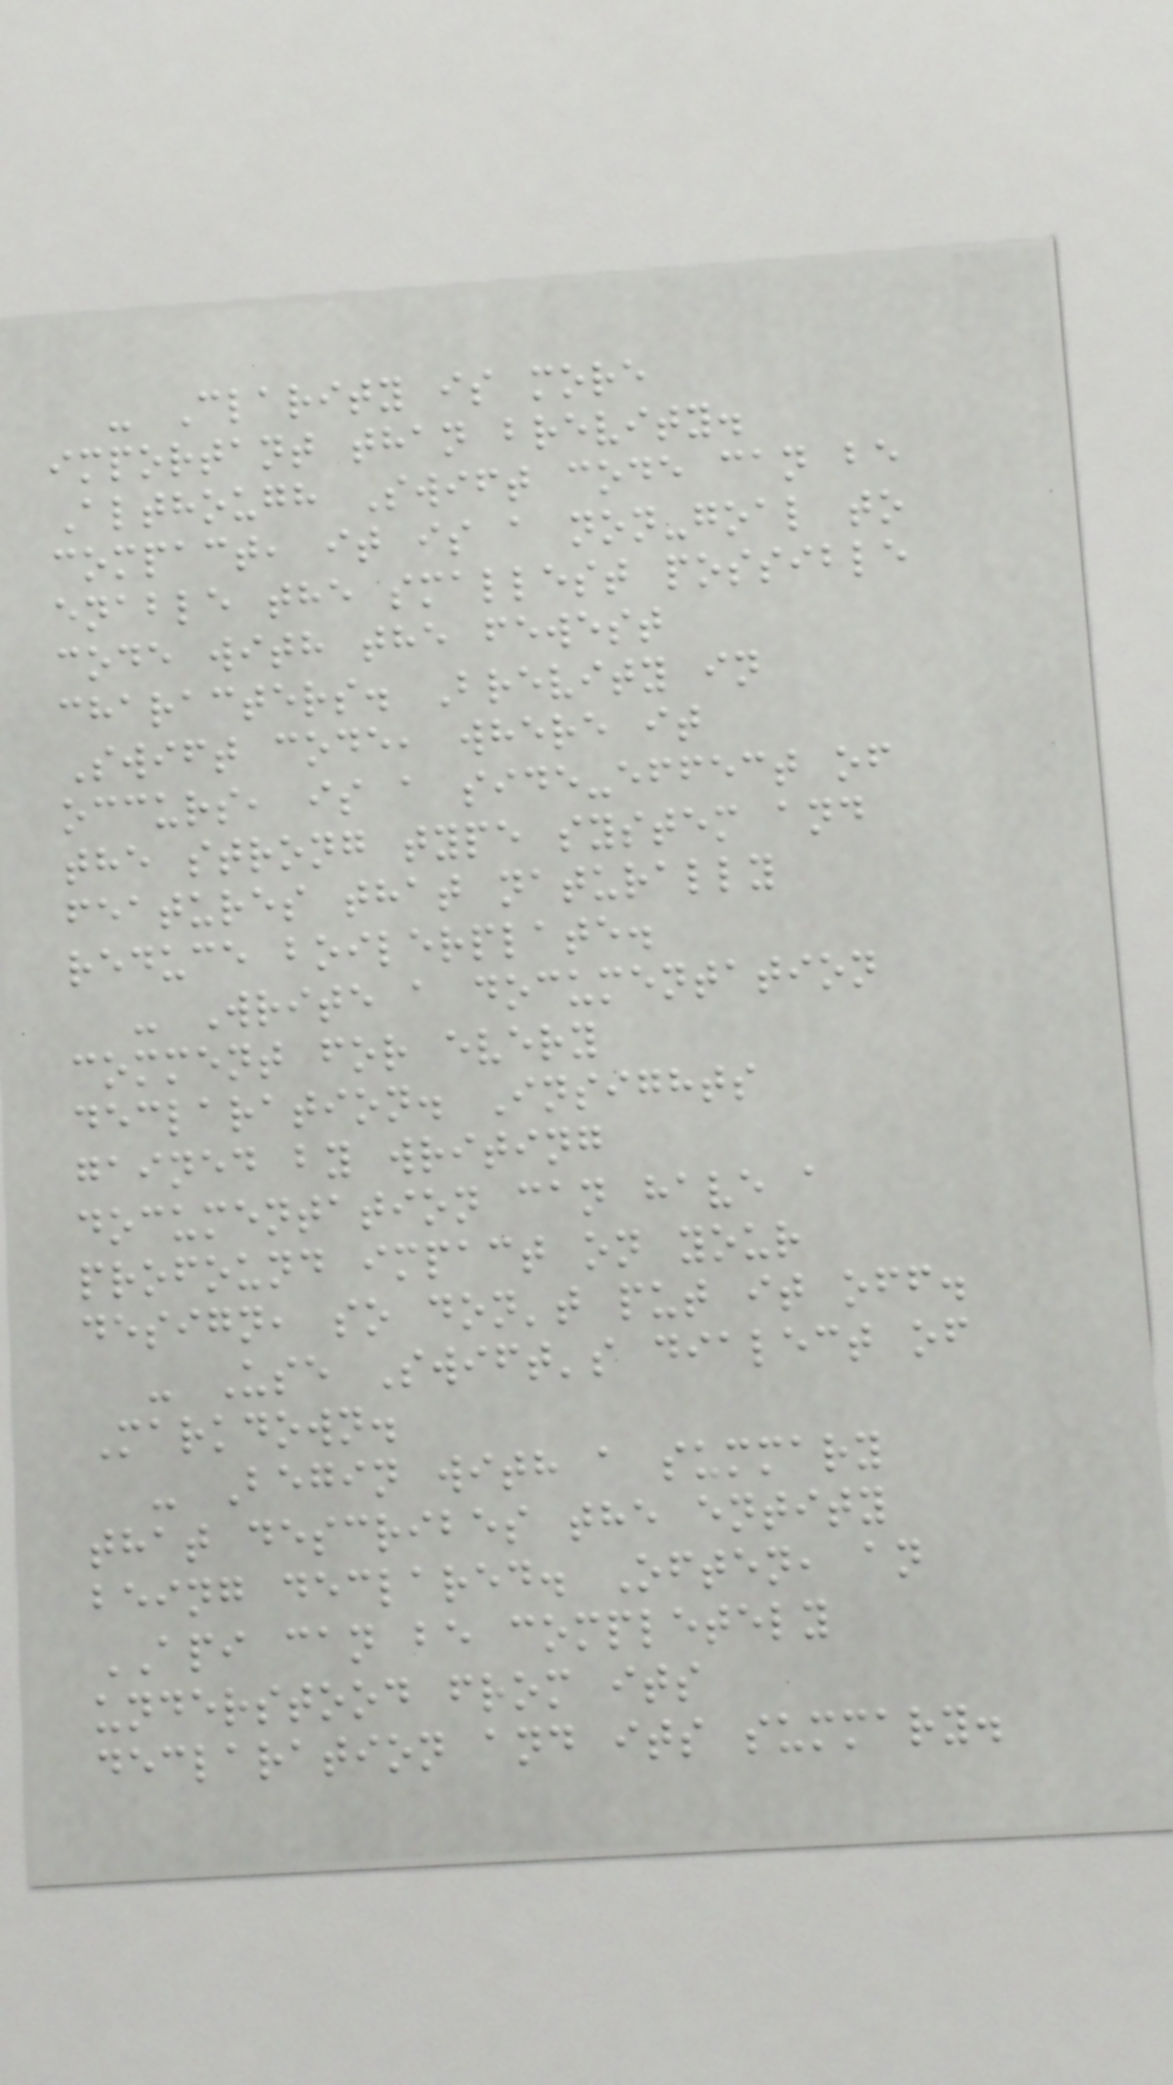- Clarity is more
important than brevity.
Although Swift code can be
compact, it is a non-goal to
enable the smallest possible
code with the fewest
characters. Brevity in
Swift code, where it
occurs, is a side-effect of
the strong type system and
features that naturally
reduce boilerplate.
- Write a documentation
comment for every
declaration. Insights
gained by writing
documentation can have a
profound impact on your
design, so don't put it off.
- Use Swift's dialect of
Markdown.
- Begin with a summary
that describes the entity
being declared. Often, an
API can be completely
understood from its
declaration and its summary.
